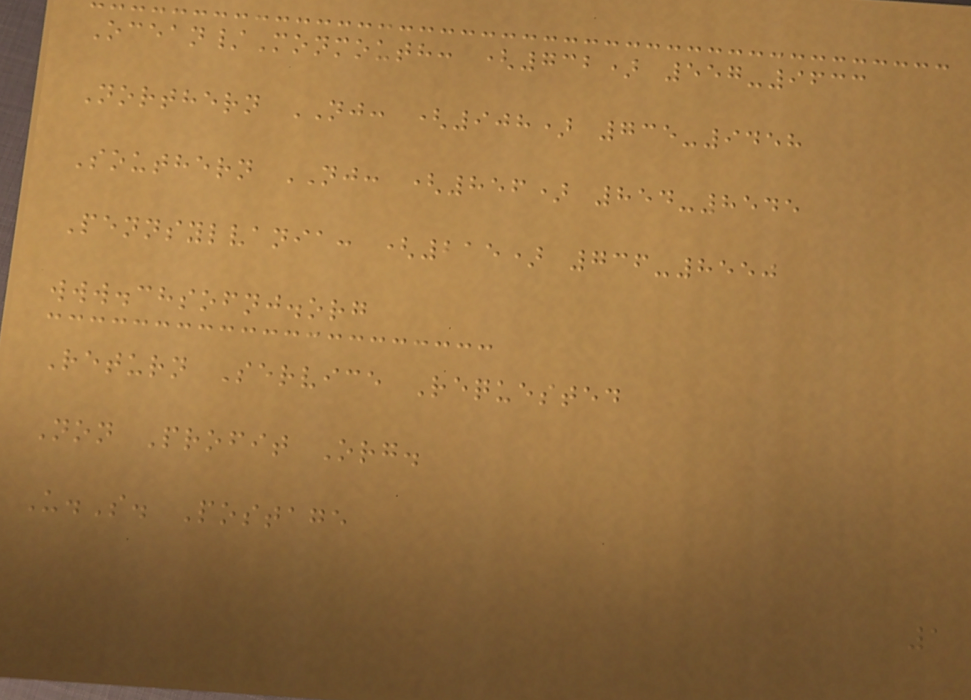Ocean/Monmouth: (732) 557-9633
Northern NJ: (908) 735-9458
Southern NJ: (856) 854-8545
Pennsylvania: (215) 736-8550
www.chsofnj.org
Return Service Requested
Non Profit Org.
U.S. Postage
1
